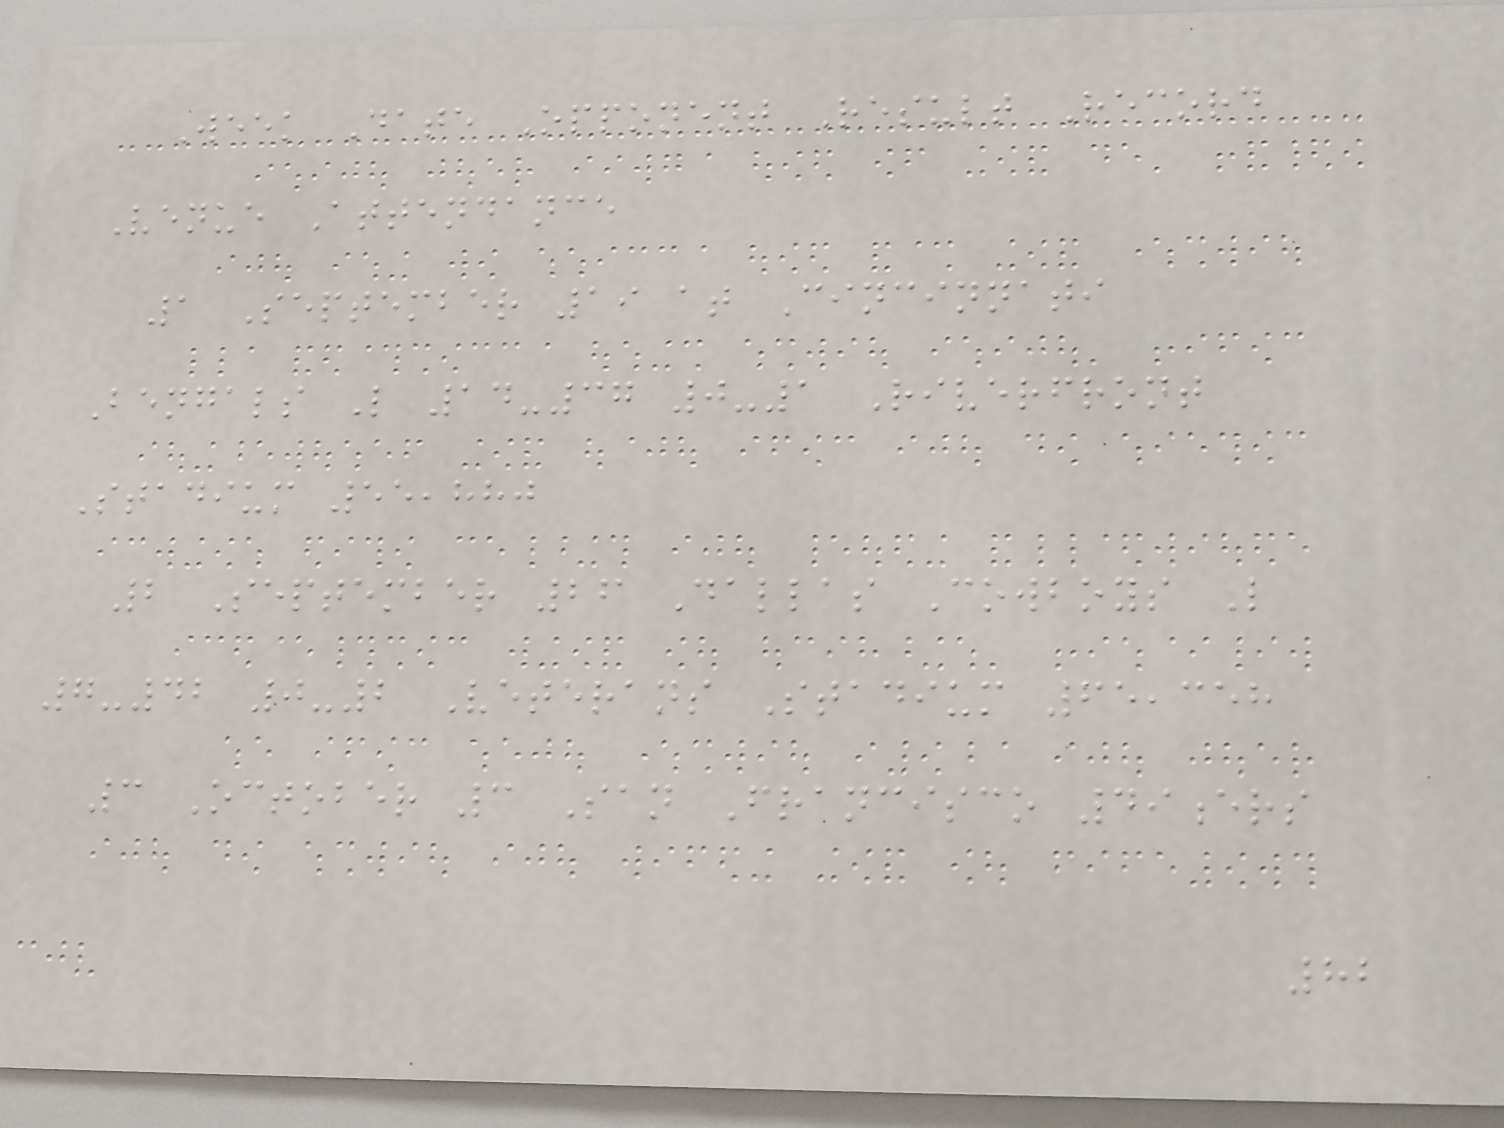Week Date Opponent Result Record
Venue Attendance
1 September 19 at Cincinnati
Bengals L 14-37 0-1 Riverfront
Stadium 55,880
2 September 26 Dallas Cowboys L
7-42 0-2 Veterans Stadium 65,358
3 October 3 San Francisco 49ers
82
